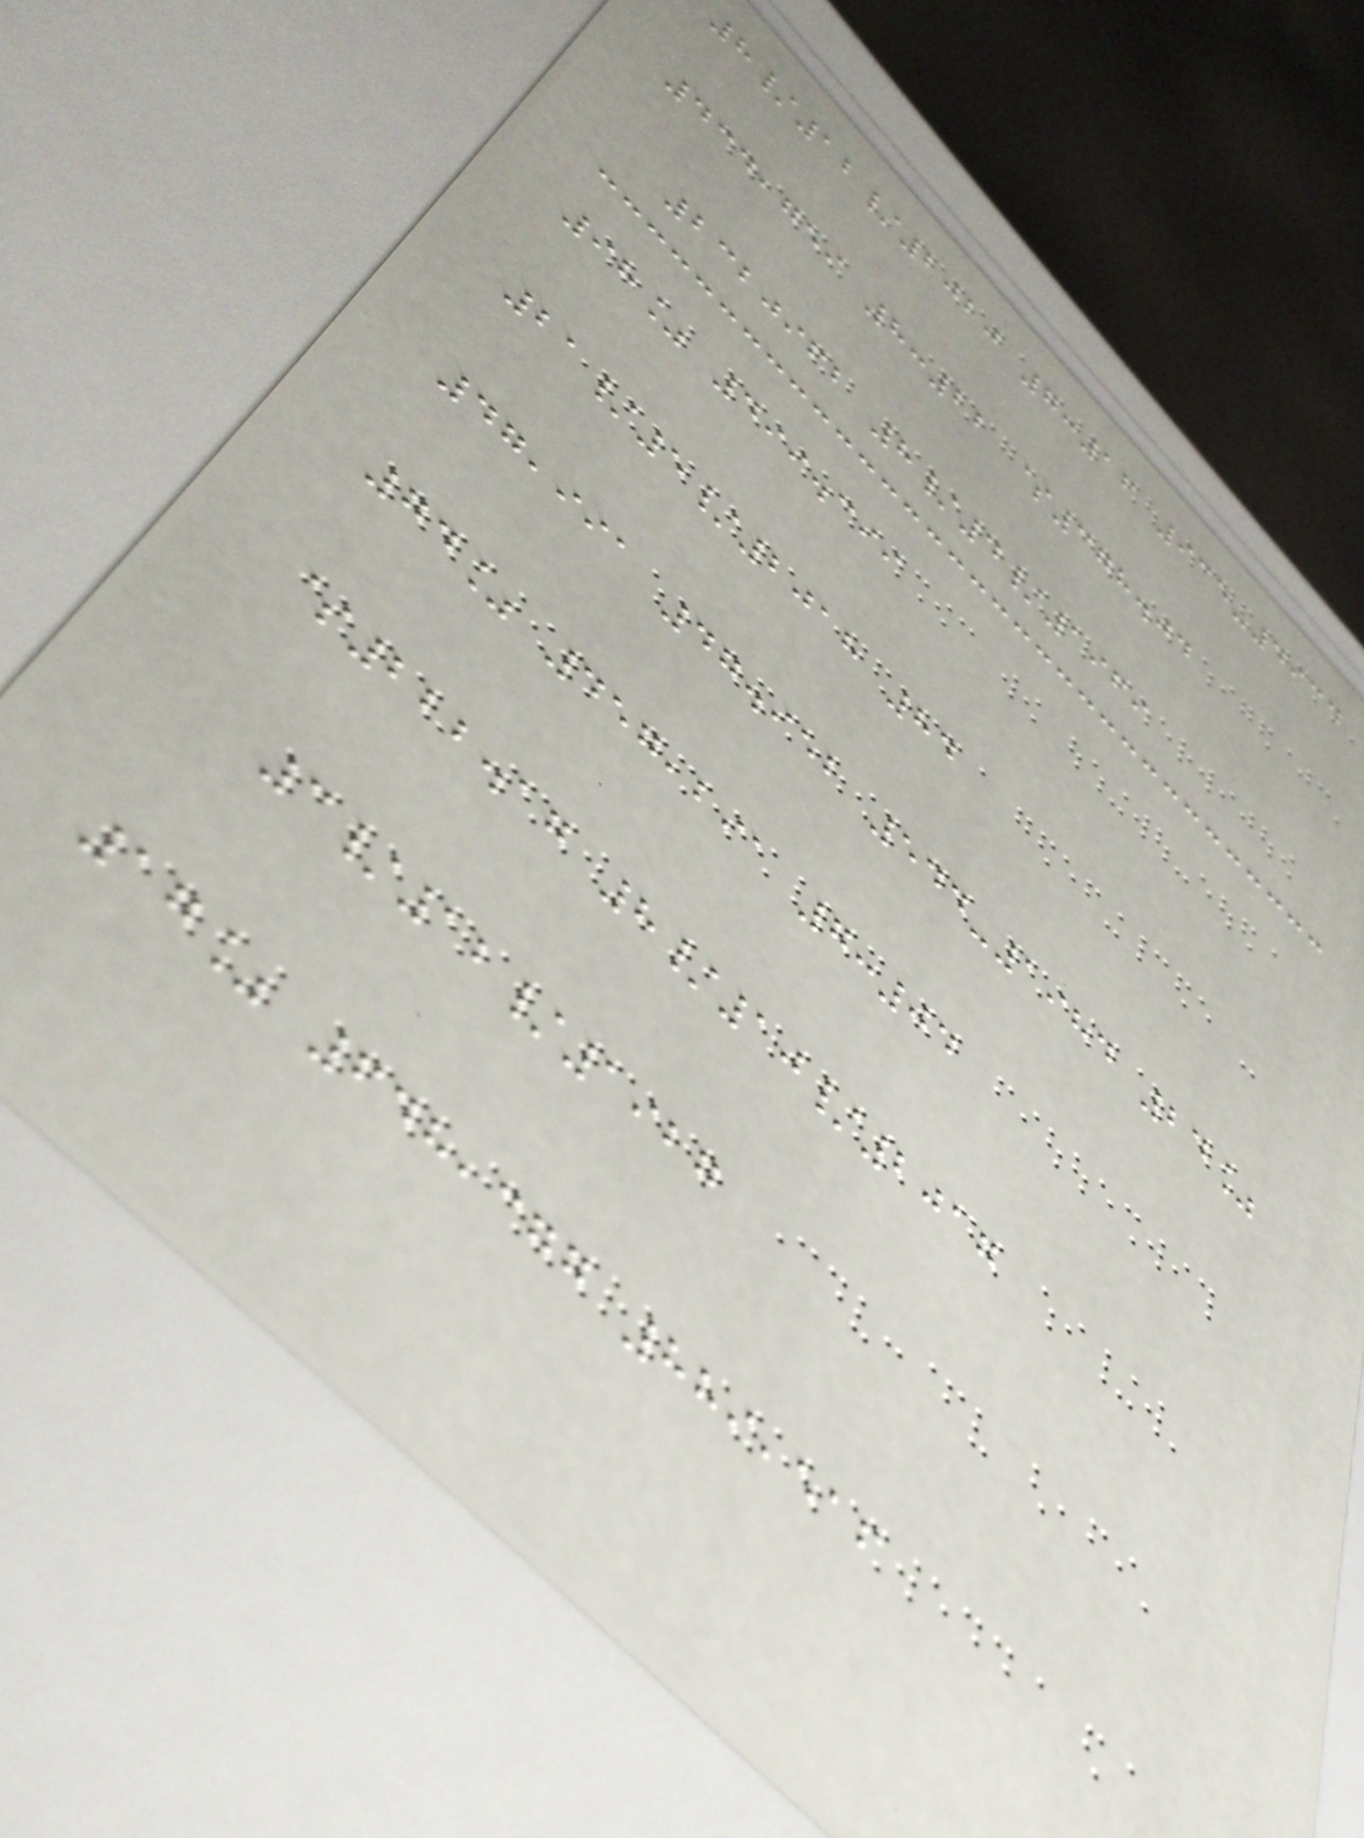8/12/2020 7:16 935-4934
434,759 8:22 $378.04
2320962 8/4/1969
98% 499.399
21/5/2018 84
47,991 47.952 544-1984 24%
74% 457,291 7:04
$222.17 8/10/2017
3/12/1927
17% 648,377 889,516
